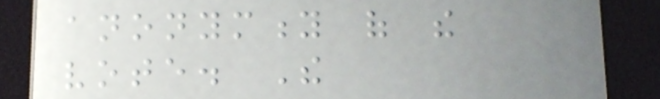anonymity of the
vote. The
